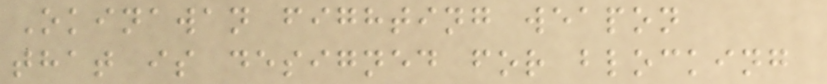Okinawan fighting weapon
that is designed for blocking
